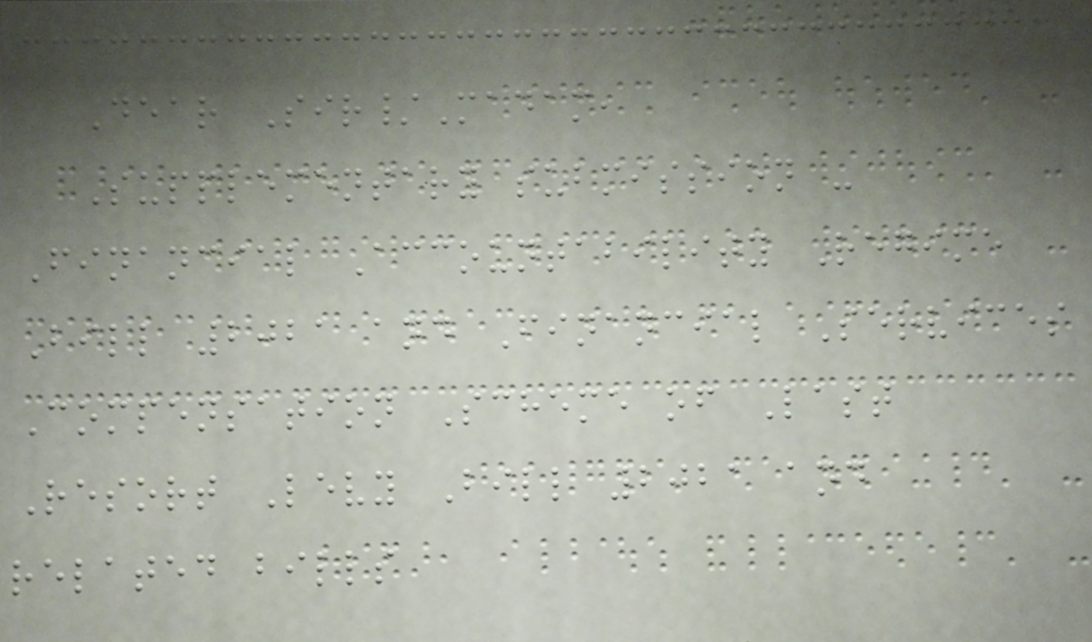Dear Sir/Madam,
Supplementary submission -
Financial Accountability Regime
Bill 2021 and Financial Services
Compensation Scheme of Last
Resort Levy Bill 2021 and
related bills
